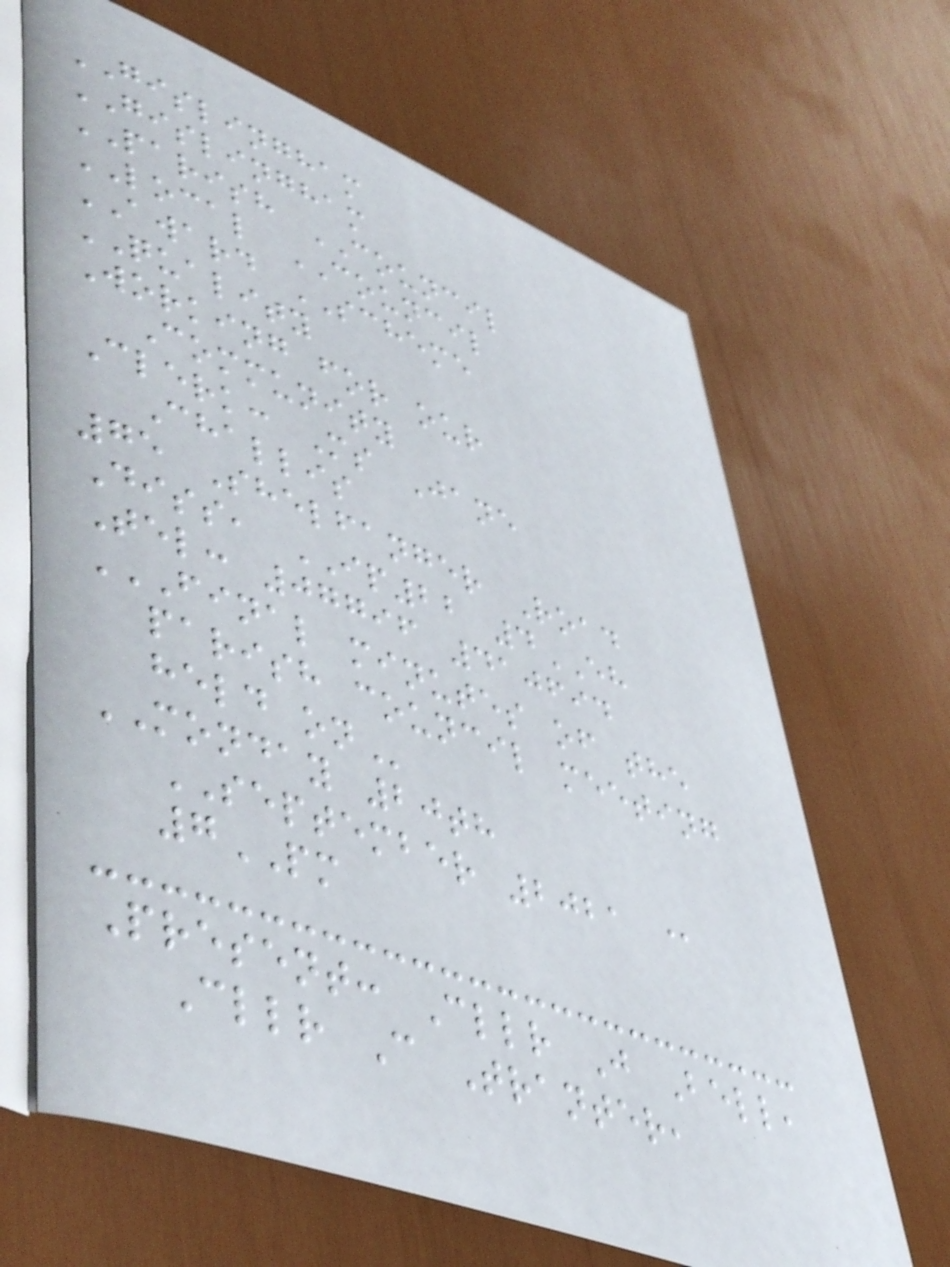GISLINGHAM
GISLINGHAM
PARISH COUNCIL
LOCAL COUNCIL
AWARD SCHEME
QUALITY
Working for our
Community
Clerk: Ms Jane
Challis
75 Shelfanger Road
Diss, IP22 4EH
Tel: 07796 410694
FINAL MINUTES OF THE
PARISH COUNCIL MEETING
HELD ON
MONDAY 20th
SEPTEMBER 2021 @
7PM
Present: Cllr J Bell,
Cllr C Tranter,
